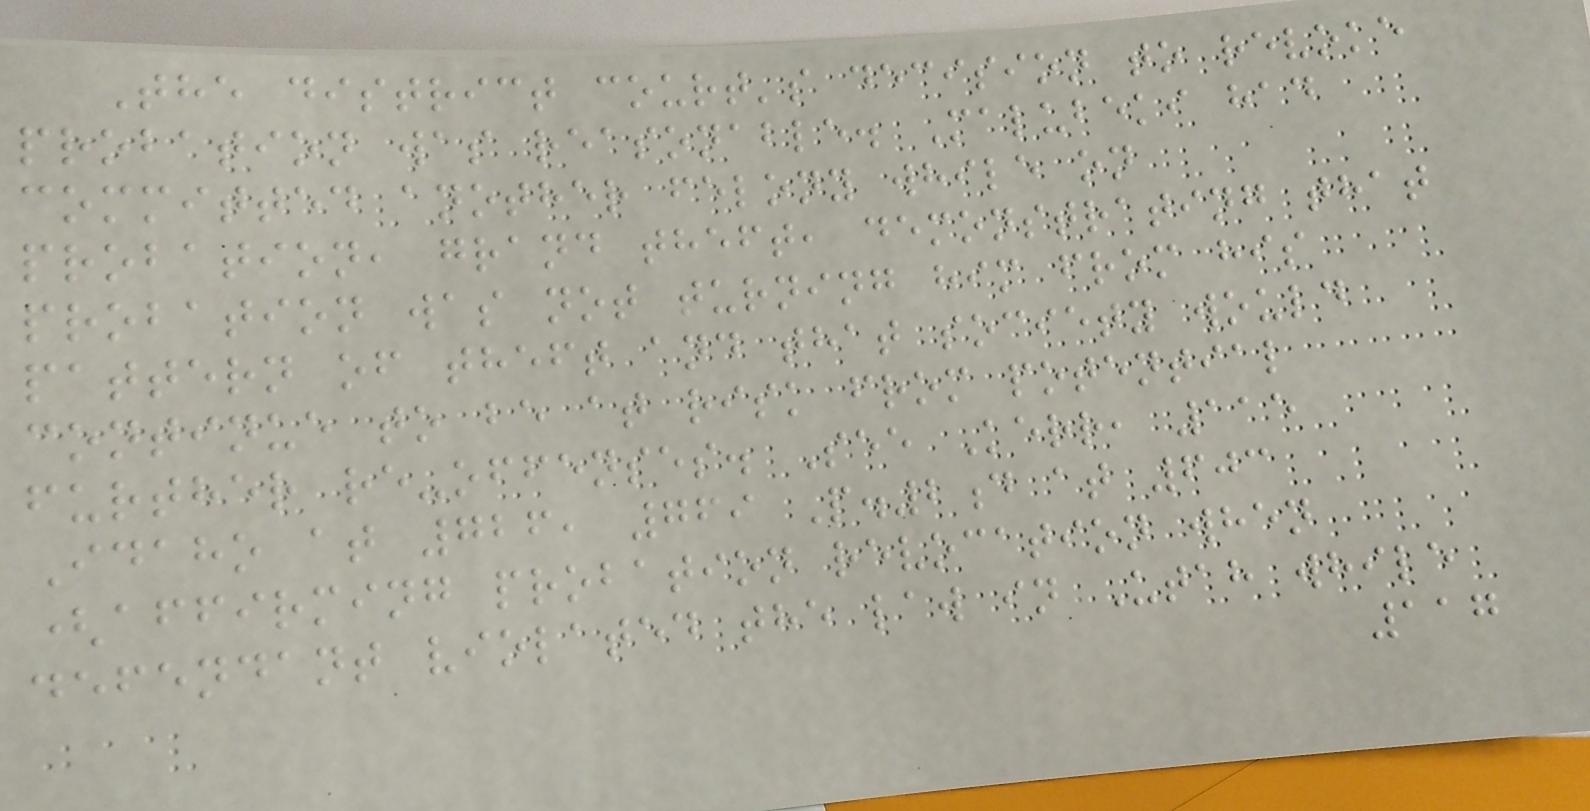The district court's decision to revoke
probation was reasonable. Malubeki had
committed another felony while on
probation, grand theft, demonstrating that
probation was not turning him from his
pattern of theft and that society would
continue to be at risk from potential
further re-offenses. See Kerr, 115
Idaho at 726, 769 P.2d at 603
(affirming probation revocation when
defendant violated the law in Utah while
117
